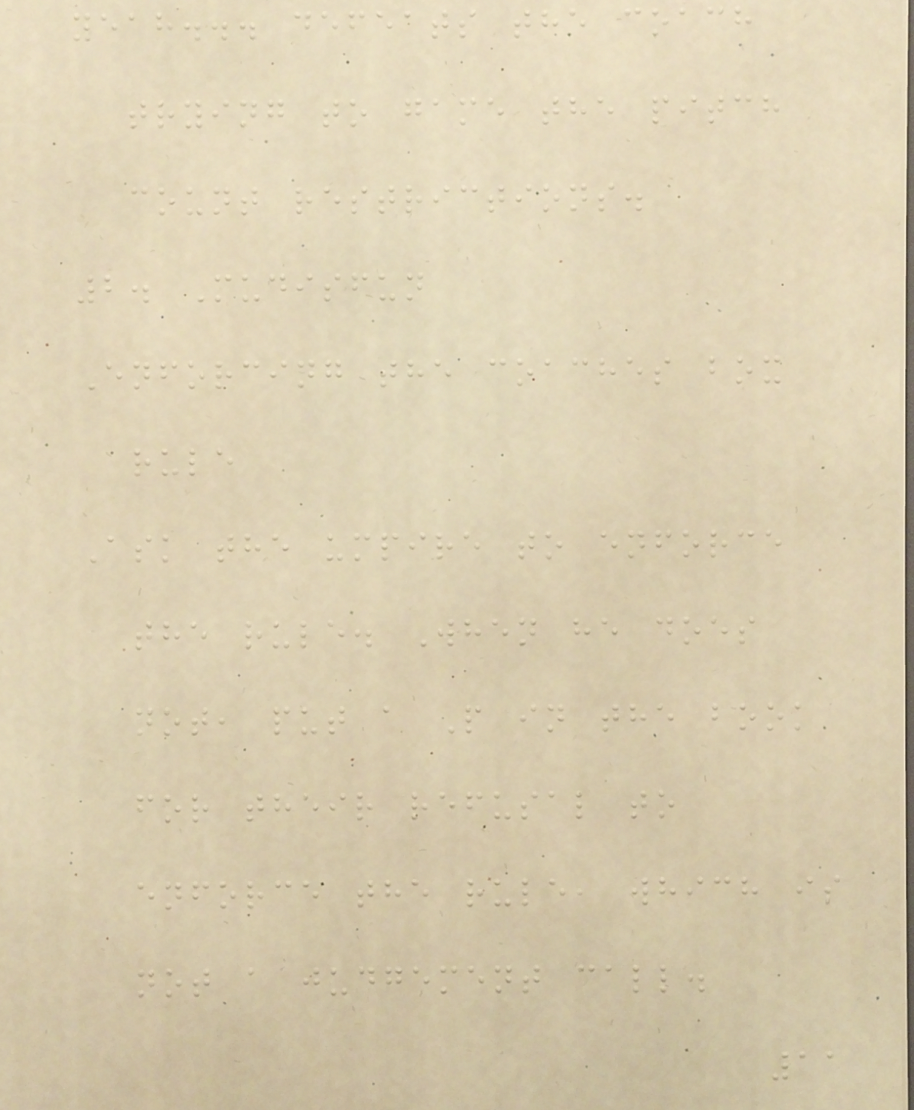yeah... defeats the coach
trying to game the pitch
count restrictions.
2. Mudisfun
Enforcing the coaches box
rule
Ask the umpire to enforce
the rule. When he does
not, put a P in the book
for their refusal to
enforce the rule, which is
not a judgement call.
11
